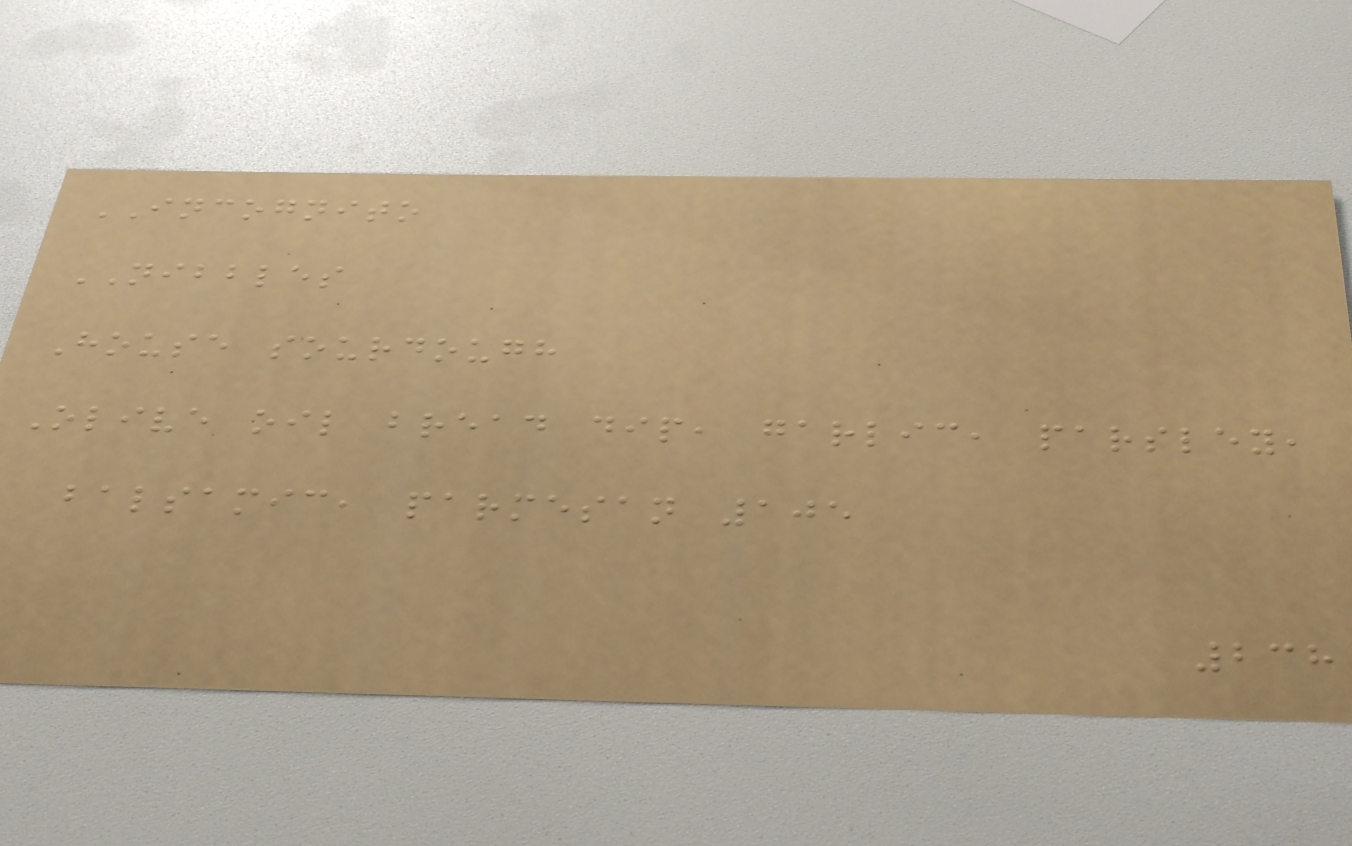INCOGNITO
NIBBLES
House sourdough
Olive oil bread dip, garlic, parsley,
balsamic, parmesan 105
238
